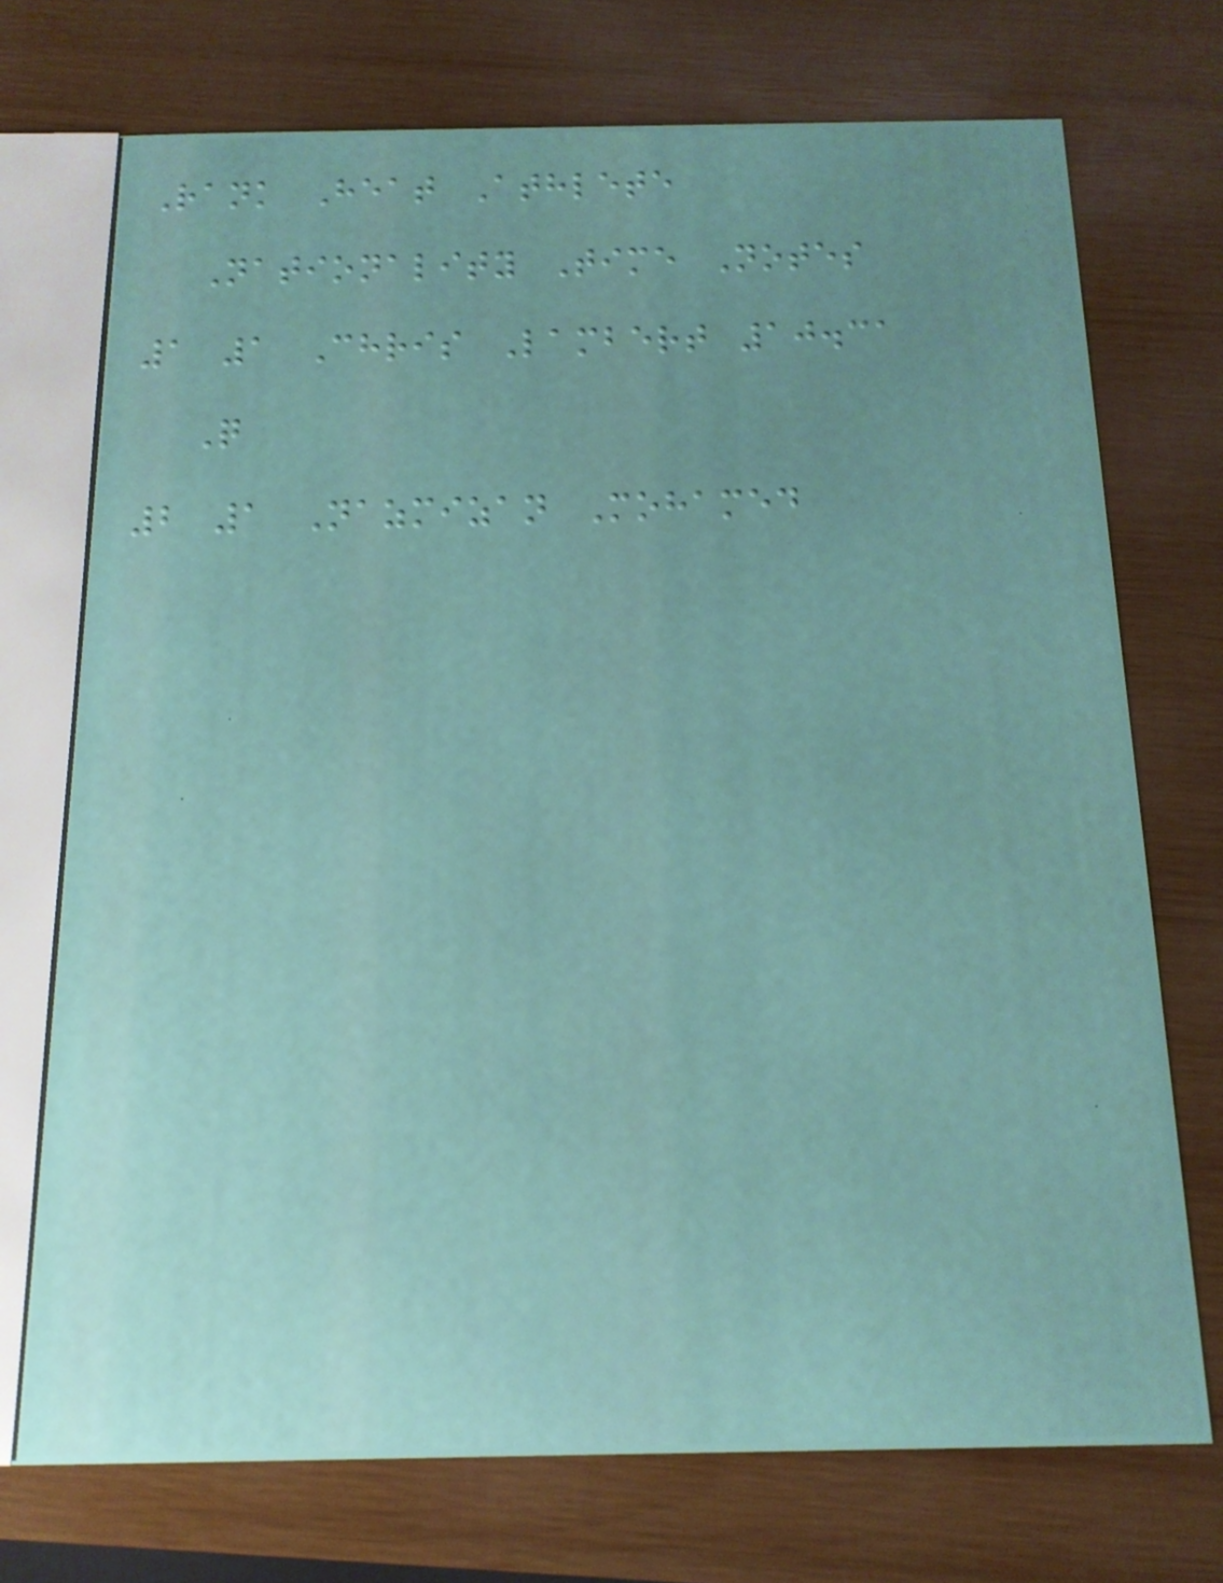Rank Heat Athlete
Nationality Time Notes
1 1 Chris Lambert 10.31
Q
2 1 Nazmizan Mohamed
